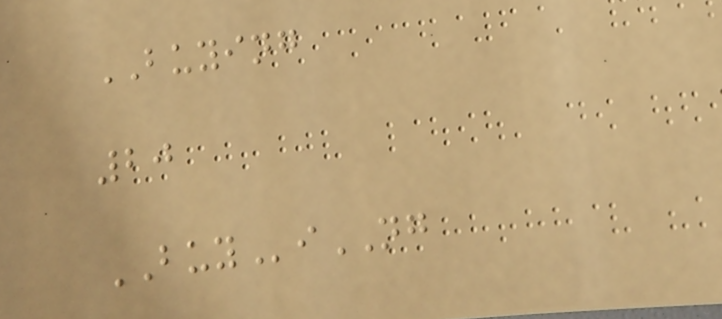BUYING
20
BUYiNG
